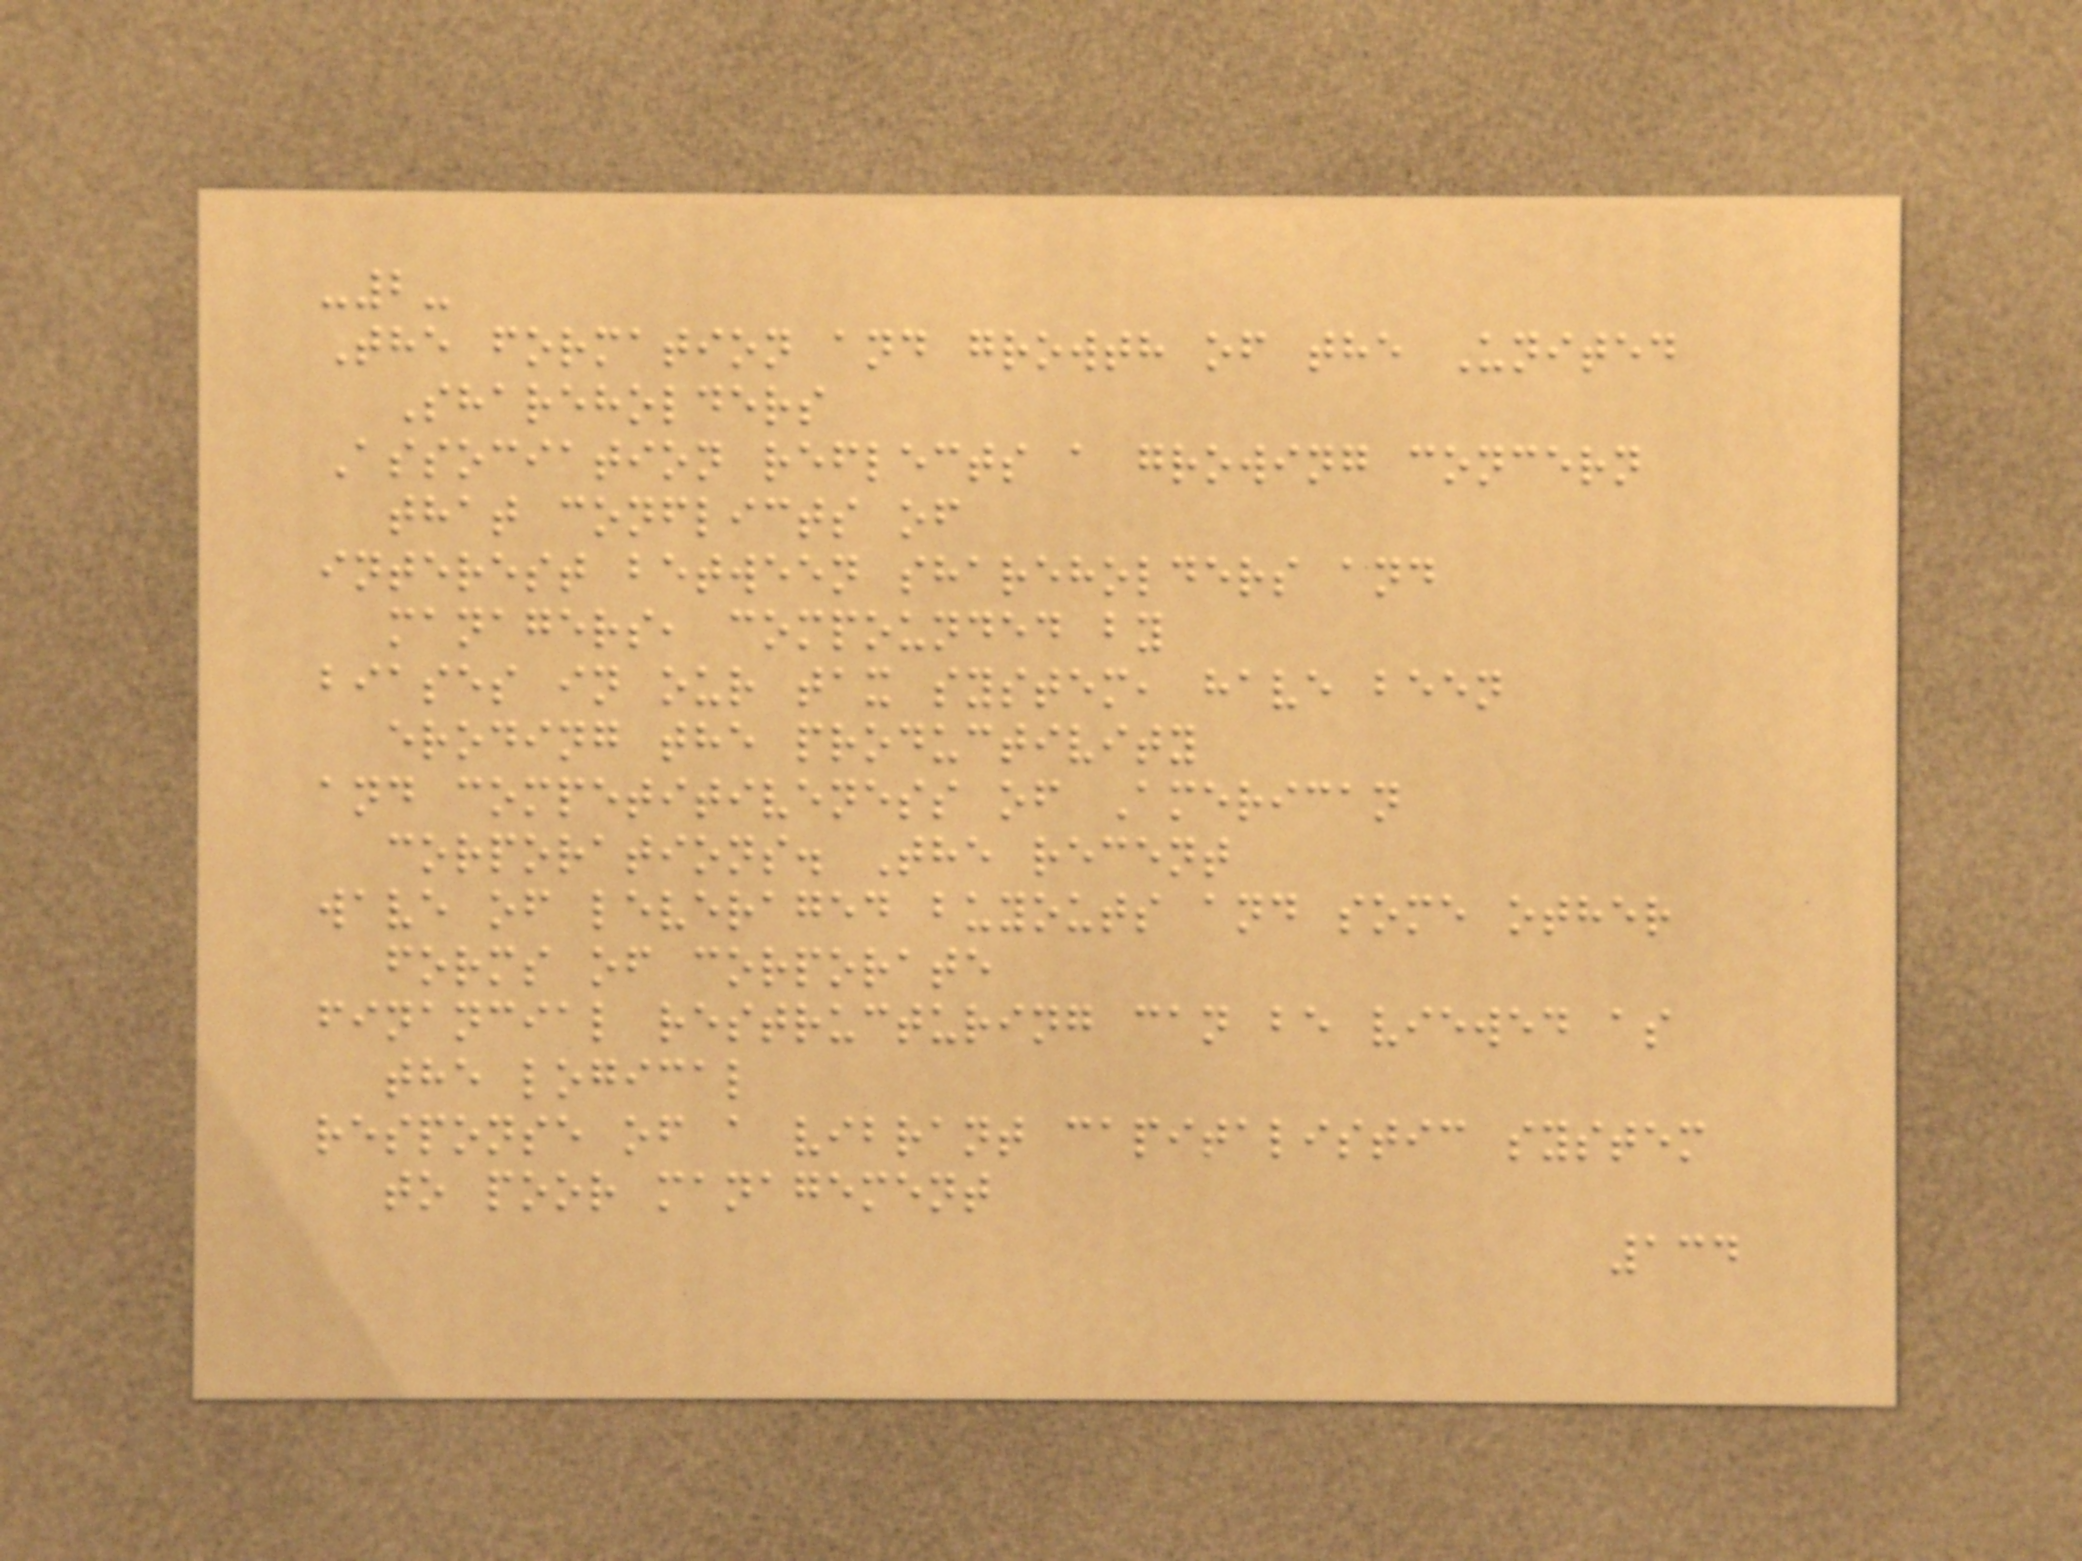-2-
The formation and growth of the United
Shareholders
Association reflects a growing concern
that conflicts of
interest between shareholders and
managers, compounded by
biases in our tax system, have been
eroding the productivity
and competitiveness of American
corporations. The recent
wave of leveraged buyouts and some other
forms of corporate
financial restructuring can be viewed as
the logical
response of a vibrant capitalistic system
to poor management
134
